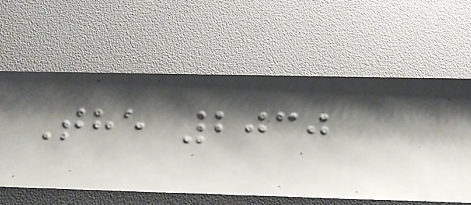The 2030
